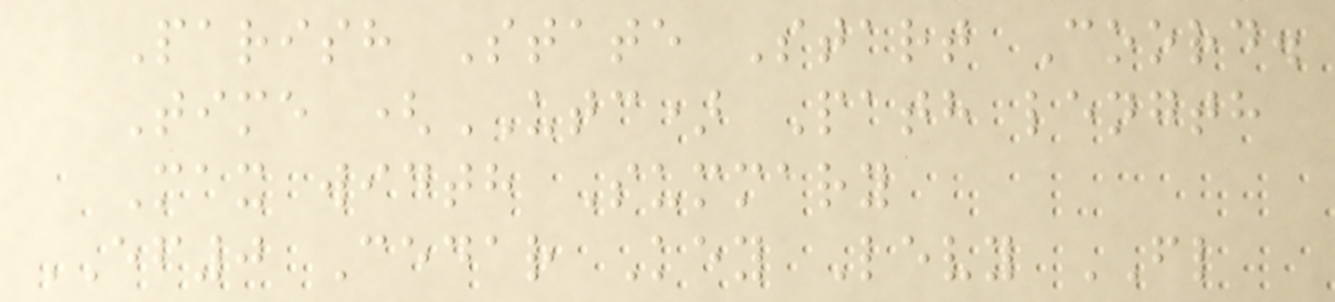Parish State Start Coord.
Time (UTC) Path length
Max width Summary
EF0 Cedar Key Levy FL
